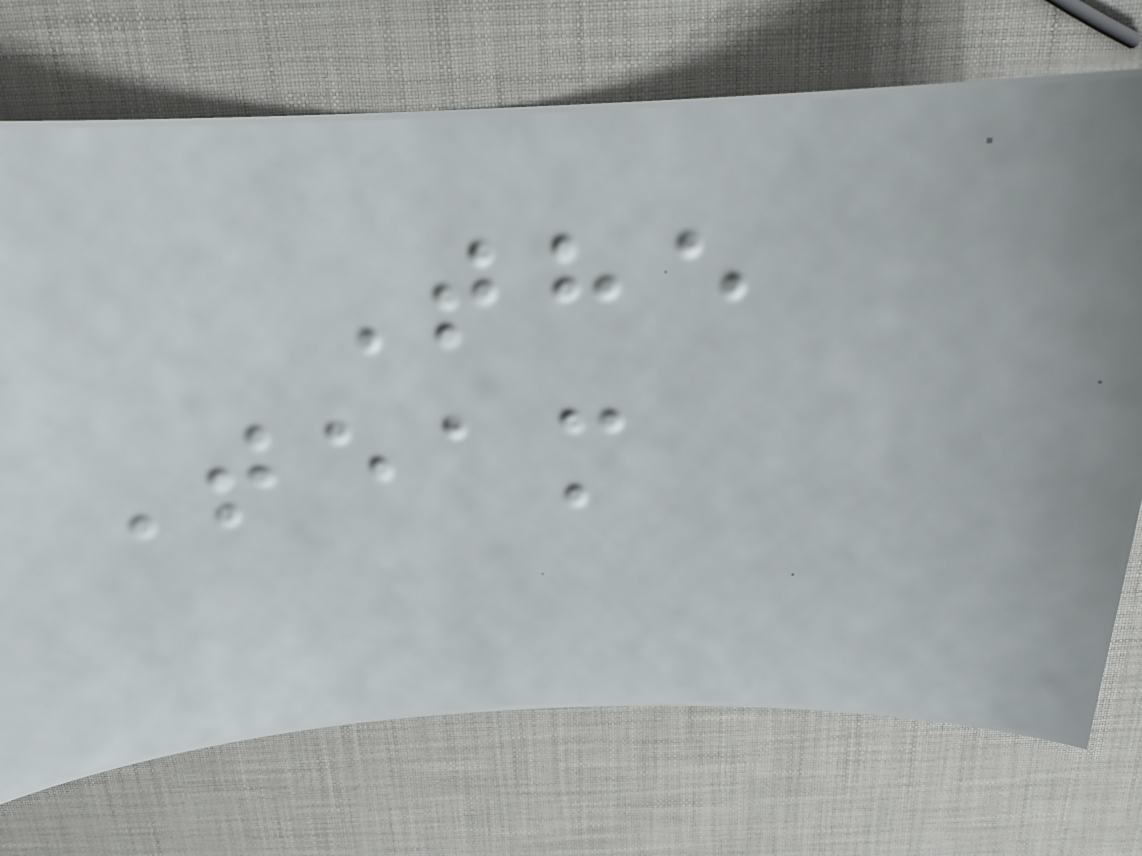The
Team
